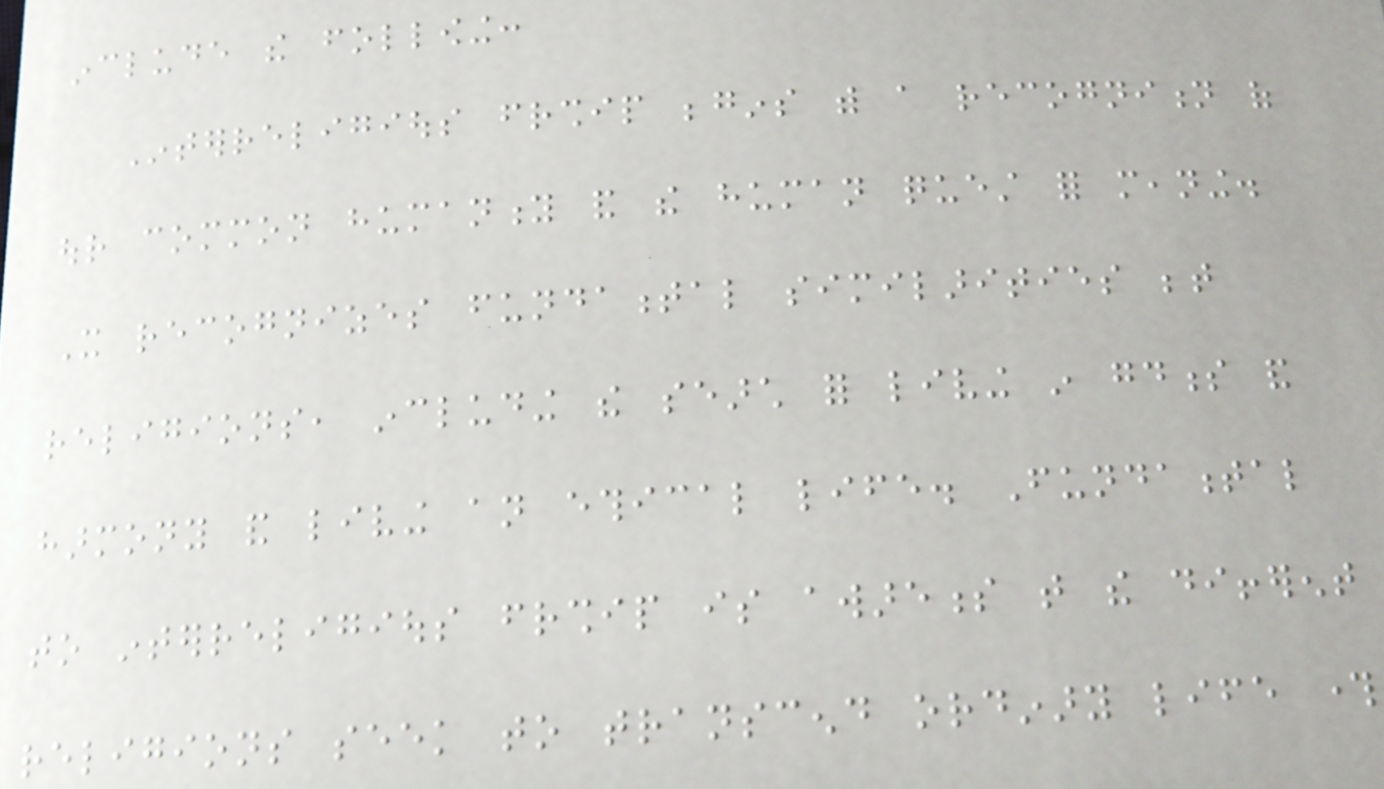include the following:
Interreligious friendship begins with a recognition of
our common humanity and the human quest for meaning.
It recognizes fundamental similarities between
religions, including the search for living in goodness and
harmony and living an ethical life. Fundamental
to interreligious friendship is awareness that the different
religions seek to transcend ordinary life through
